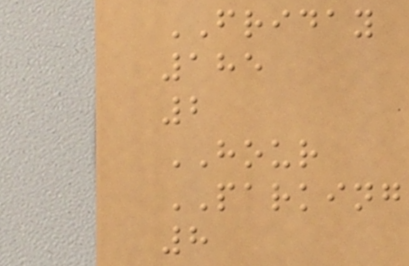FRIDAY
185
2
HOUR
PARKING
8
